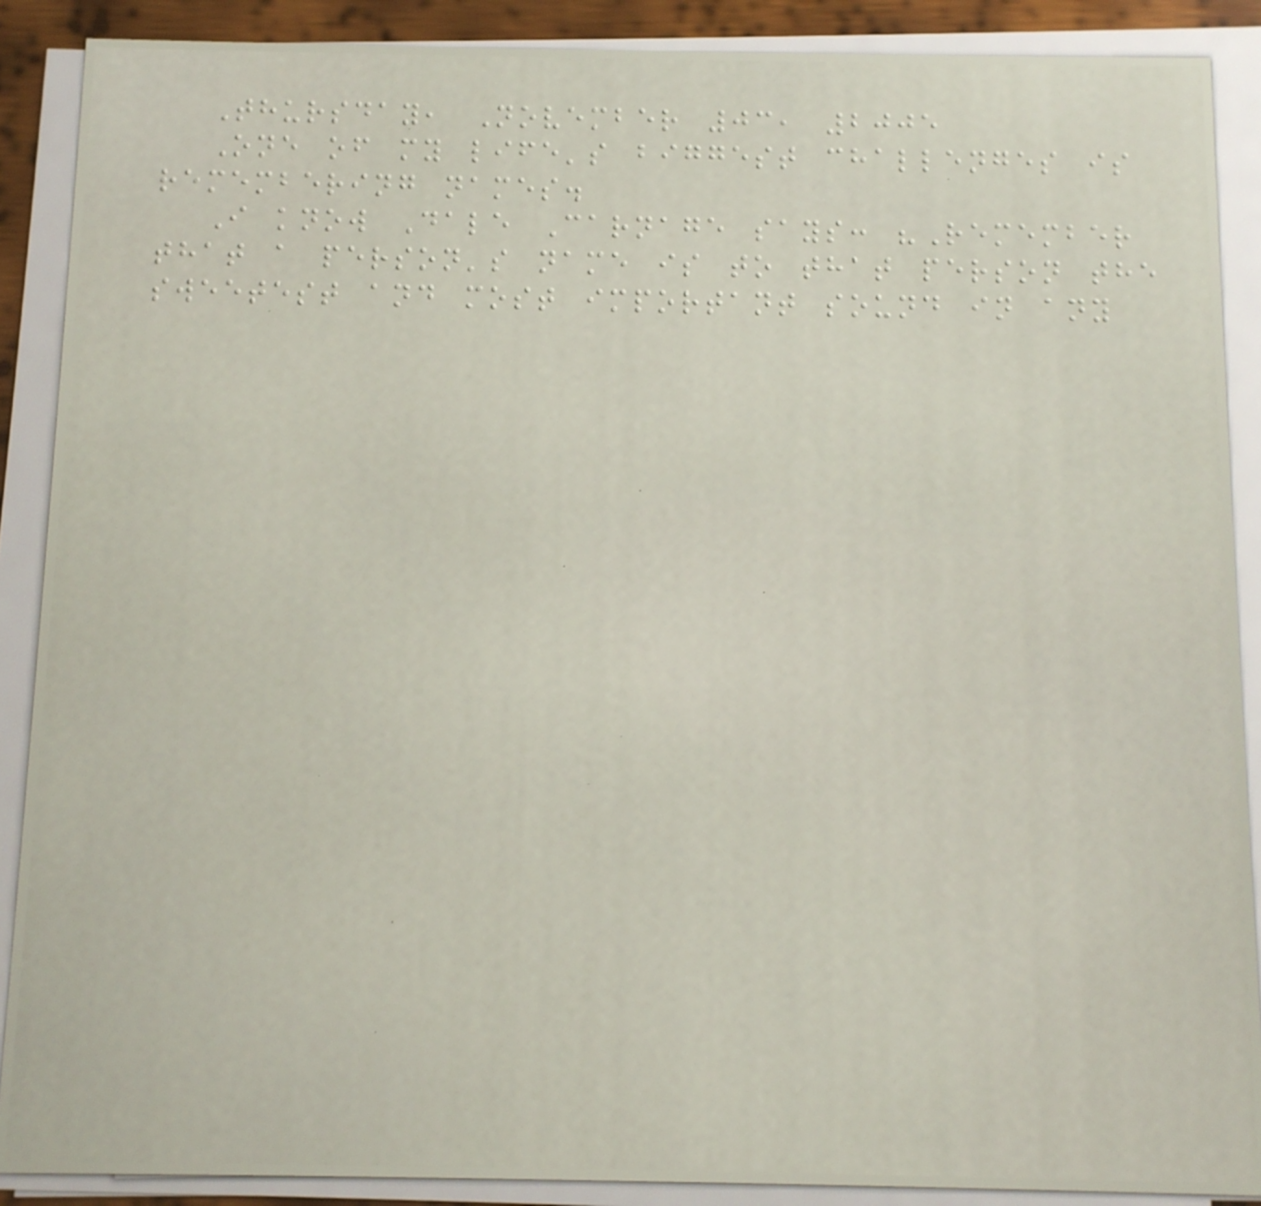Thursday, November 03, 2005
One of my life's biggest challenges is
remembering names.
I know Dale Carnage says: "Remember
that a person's name is to that person the
sweetest and most important sound in any
